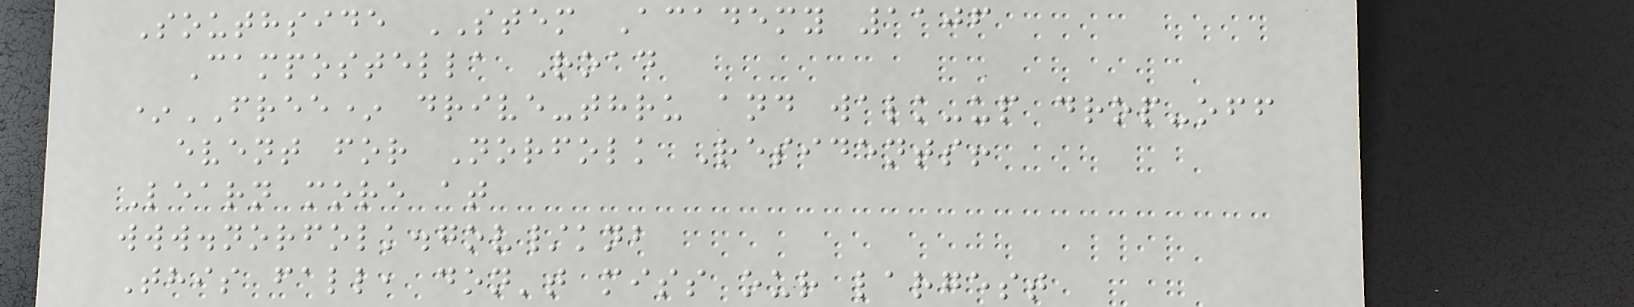Southside STEM Academy 1106
Campostella Road
*FREE* drive-thru and walk-up drop-off
event for Norfolk Residents!
Learn more at
www.norfolk.gov/knb
This fall, don't miss our largest
